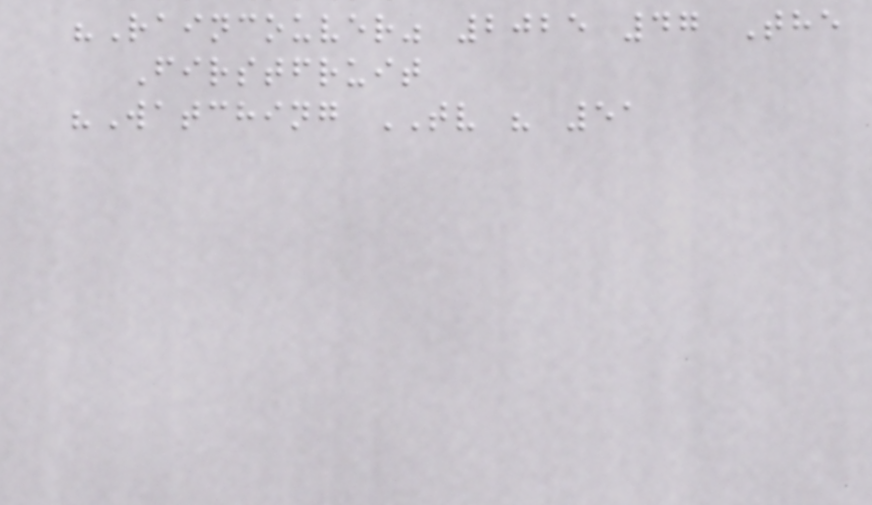"Raincouver" 2025 47 The
Firstfruit
"Watching TV " 51
